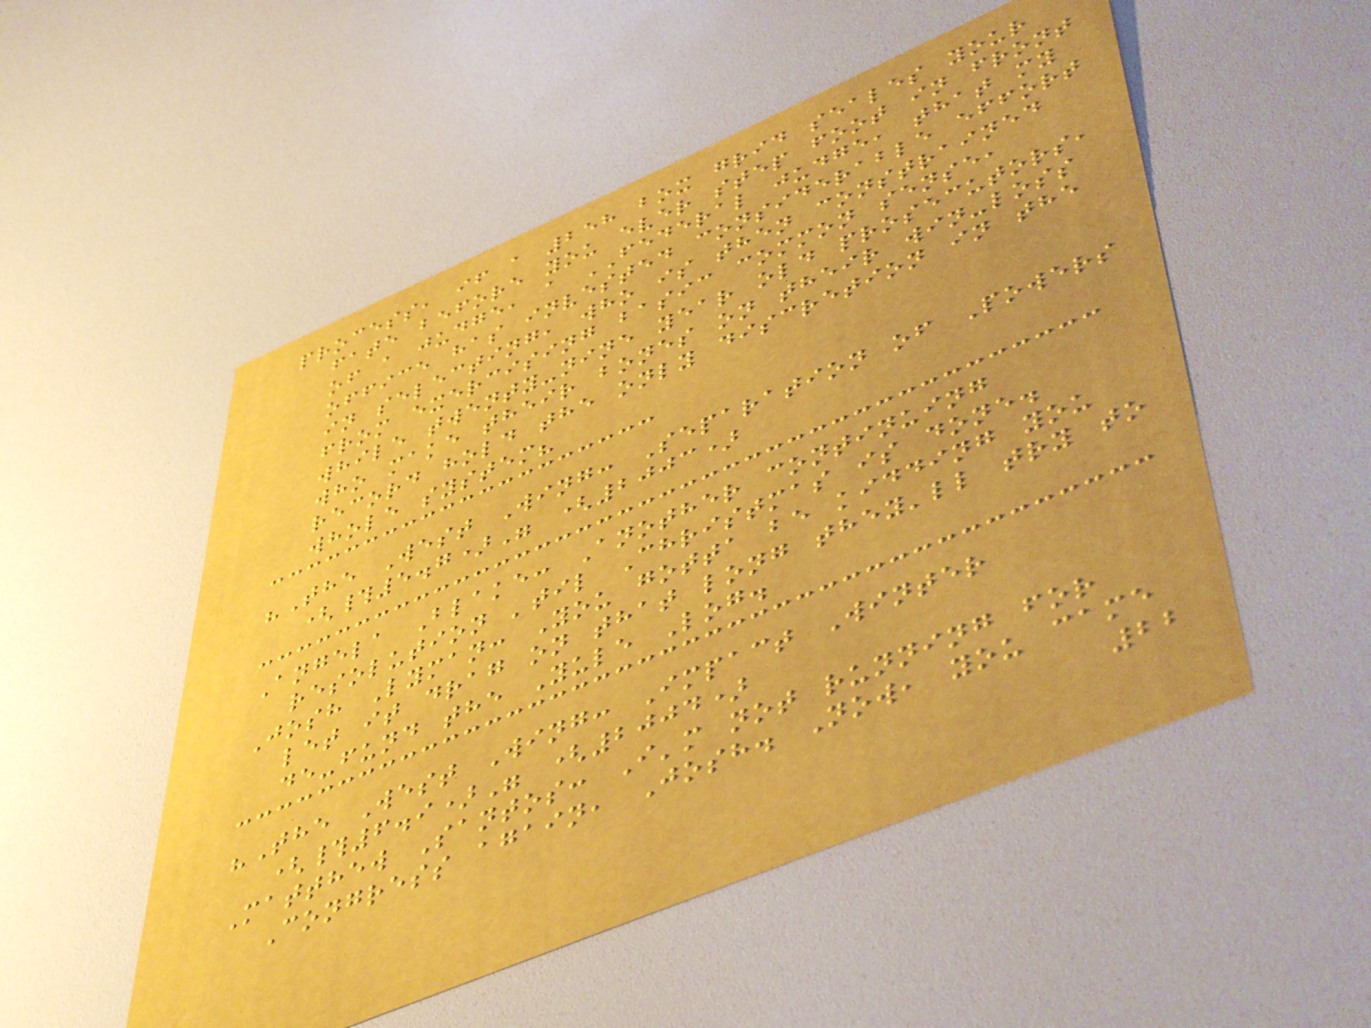process, if a 258 box grid seales your
fate before you ever step foot in front
of a judge, a FEDERAL judge, that my
office has invested considerable effort
in selecting, who is then constrained
from exercising basic common sense,
while twenty-nine year old prosecutors,
who make their bones on their win-loss
record hold the only discretion in the
whole system?
"The West Wing: Separation of Powers
(#5.7)" (2003)
Angela Blake: Another continuing
resolution 'til Christmas is done.
Josh Lyman: You gotta be kidding you
let it drag on that long they'll try to
de-fund the Yule Log.
"The West Wing: Impact Winter
(#6.9)" (2004)
Matthew Santos: I'm not running for
Congress again, Josh. Now, you came
22
